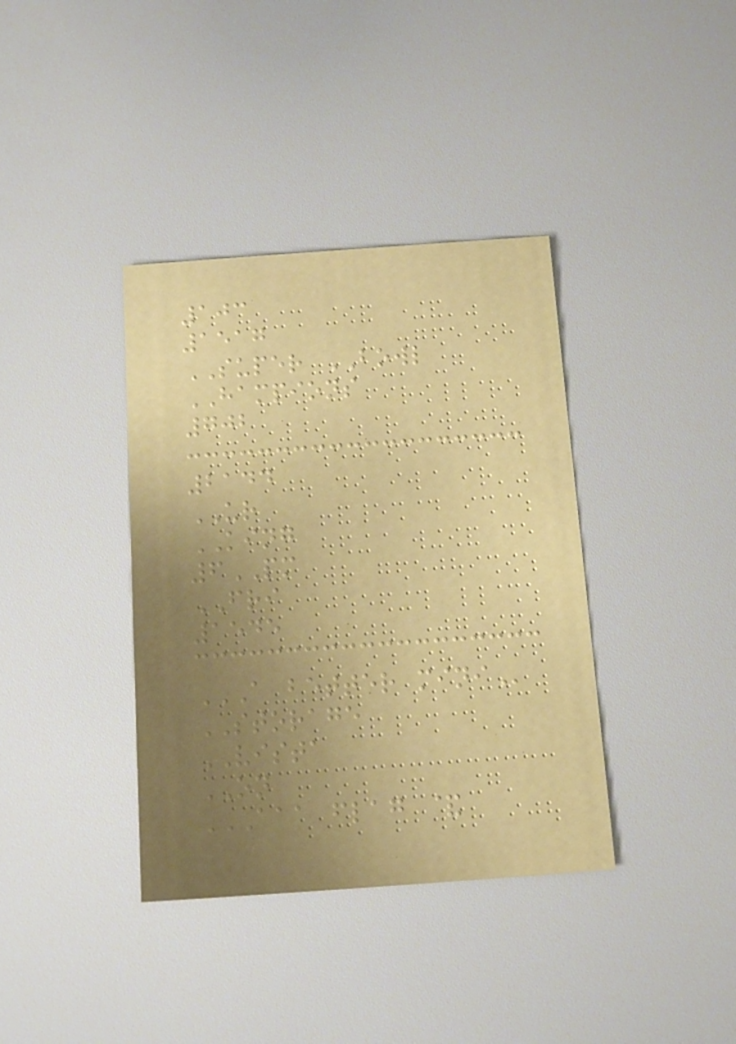103
1517
SUPER BOWL
HAMPIONS
702
2144
UR
KING
6PM
FRI
1545
A BETTER MINI
STORAGE
VISTA
ON
AAA FLAG &
